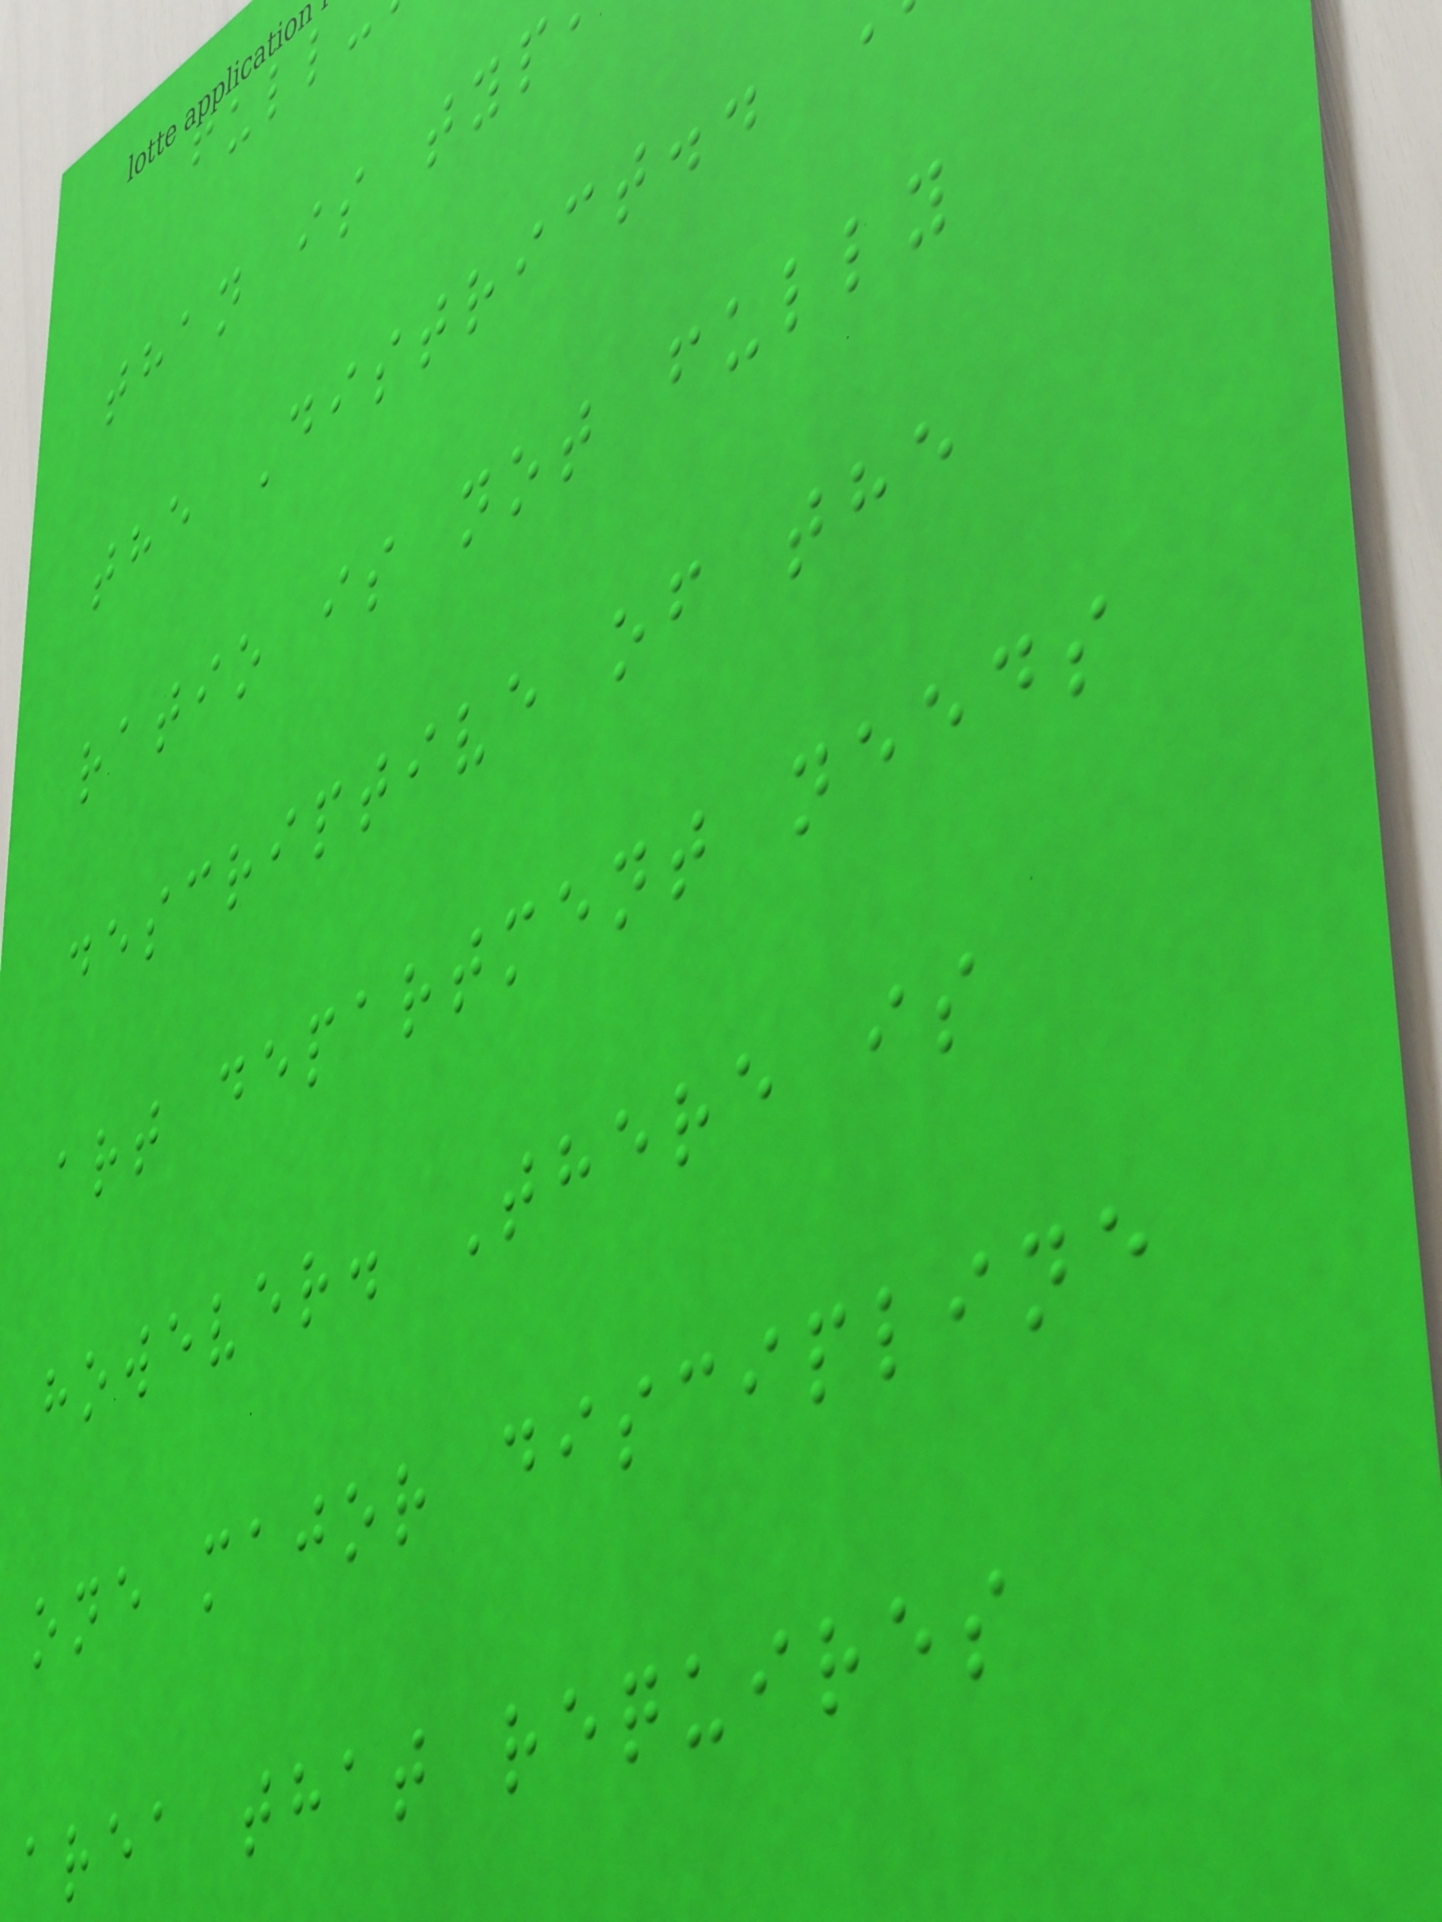than is typ
the District..
ratio is not fully
descriptive of the
art department needs
however. There is
one major discipline
area that requires
